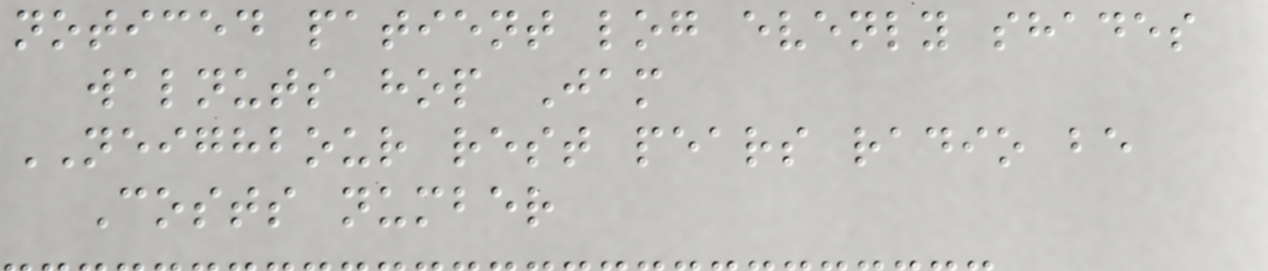noticed patient log evenly shades
walnuts hop Jam
NEIGHBOUR rest pears radio be
Costs number
